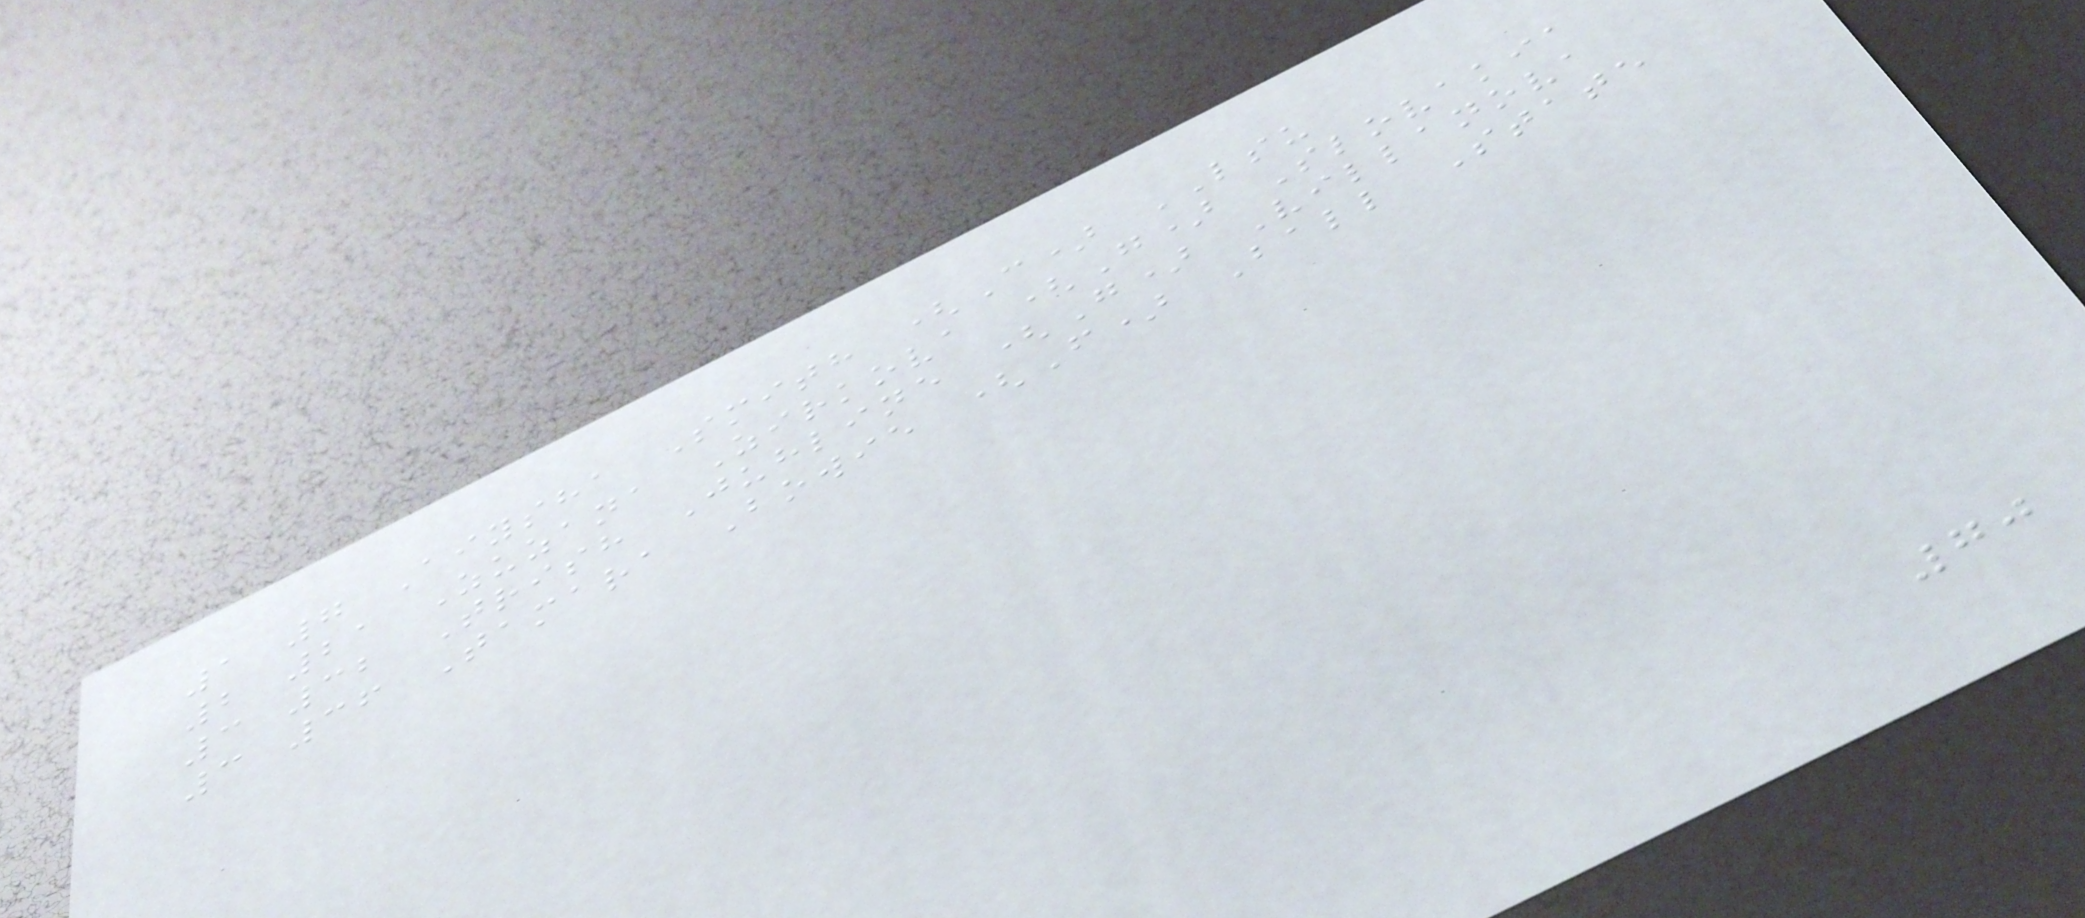1 7 Aiysha Smith (C) LSU
2 21 Zuzana Zirkova (G) Slovakia
3 32 Trish Juhline (G) Villanova
3 36 Tamara Bowie (F) Ball State
70
